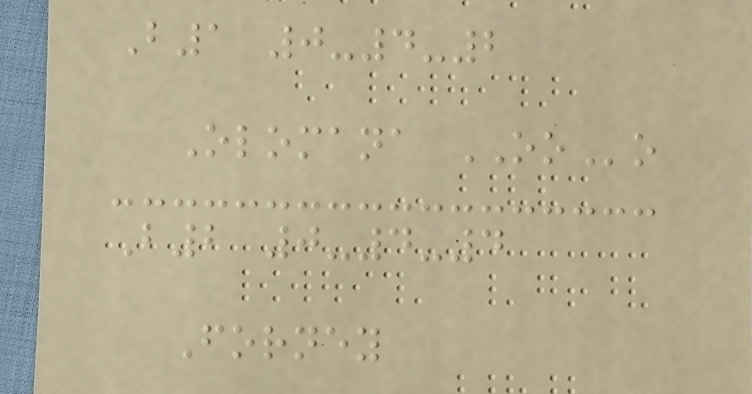B1 0-4-2
Olomana OOo
B2 0-4-4
Forney
